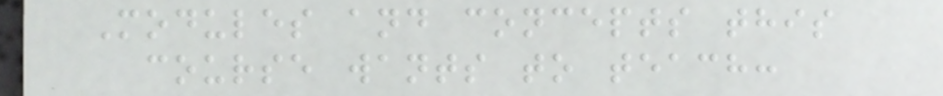Modules and concepts this
course wants to teach:
